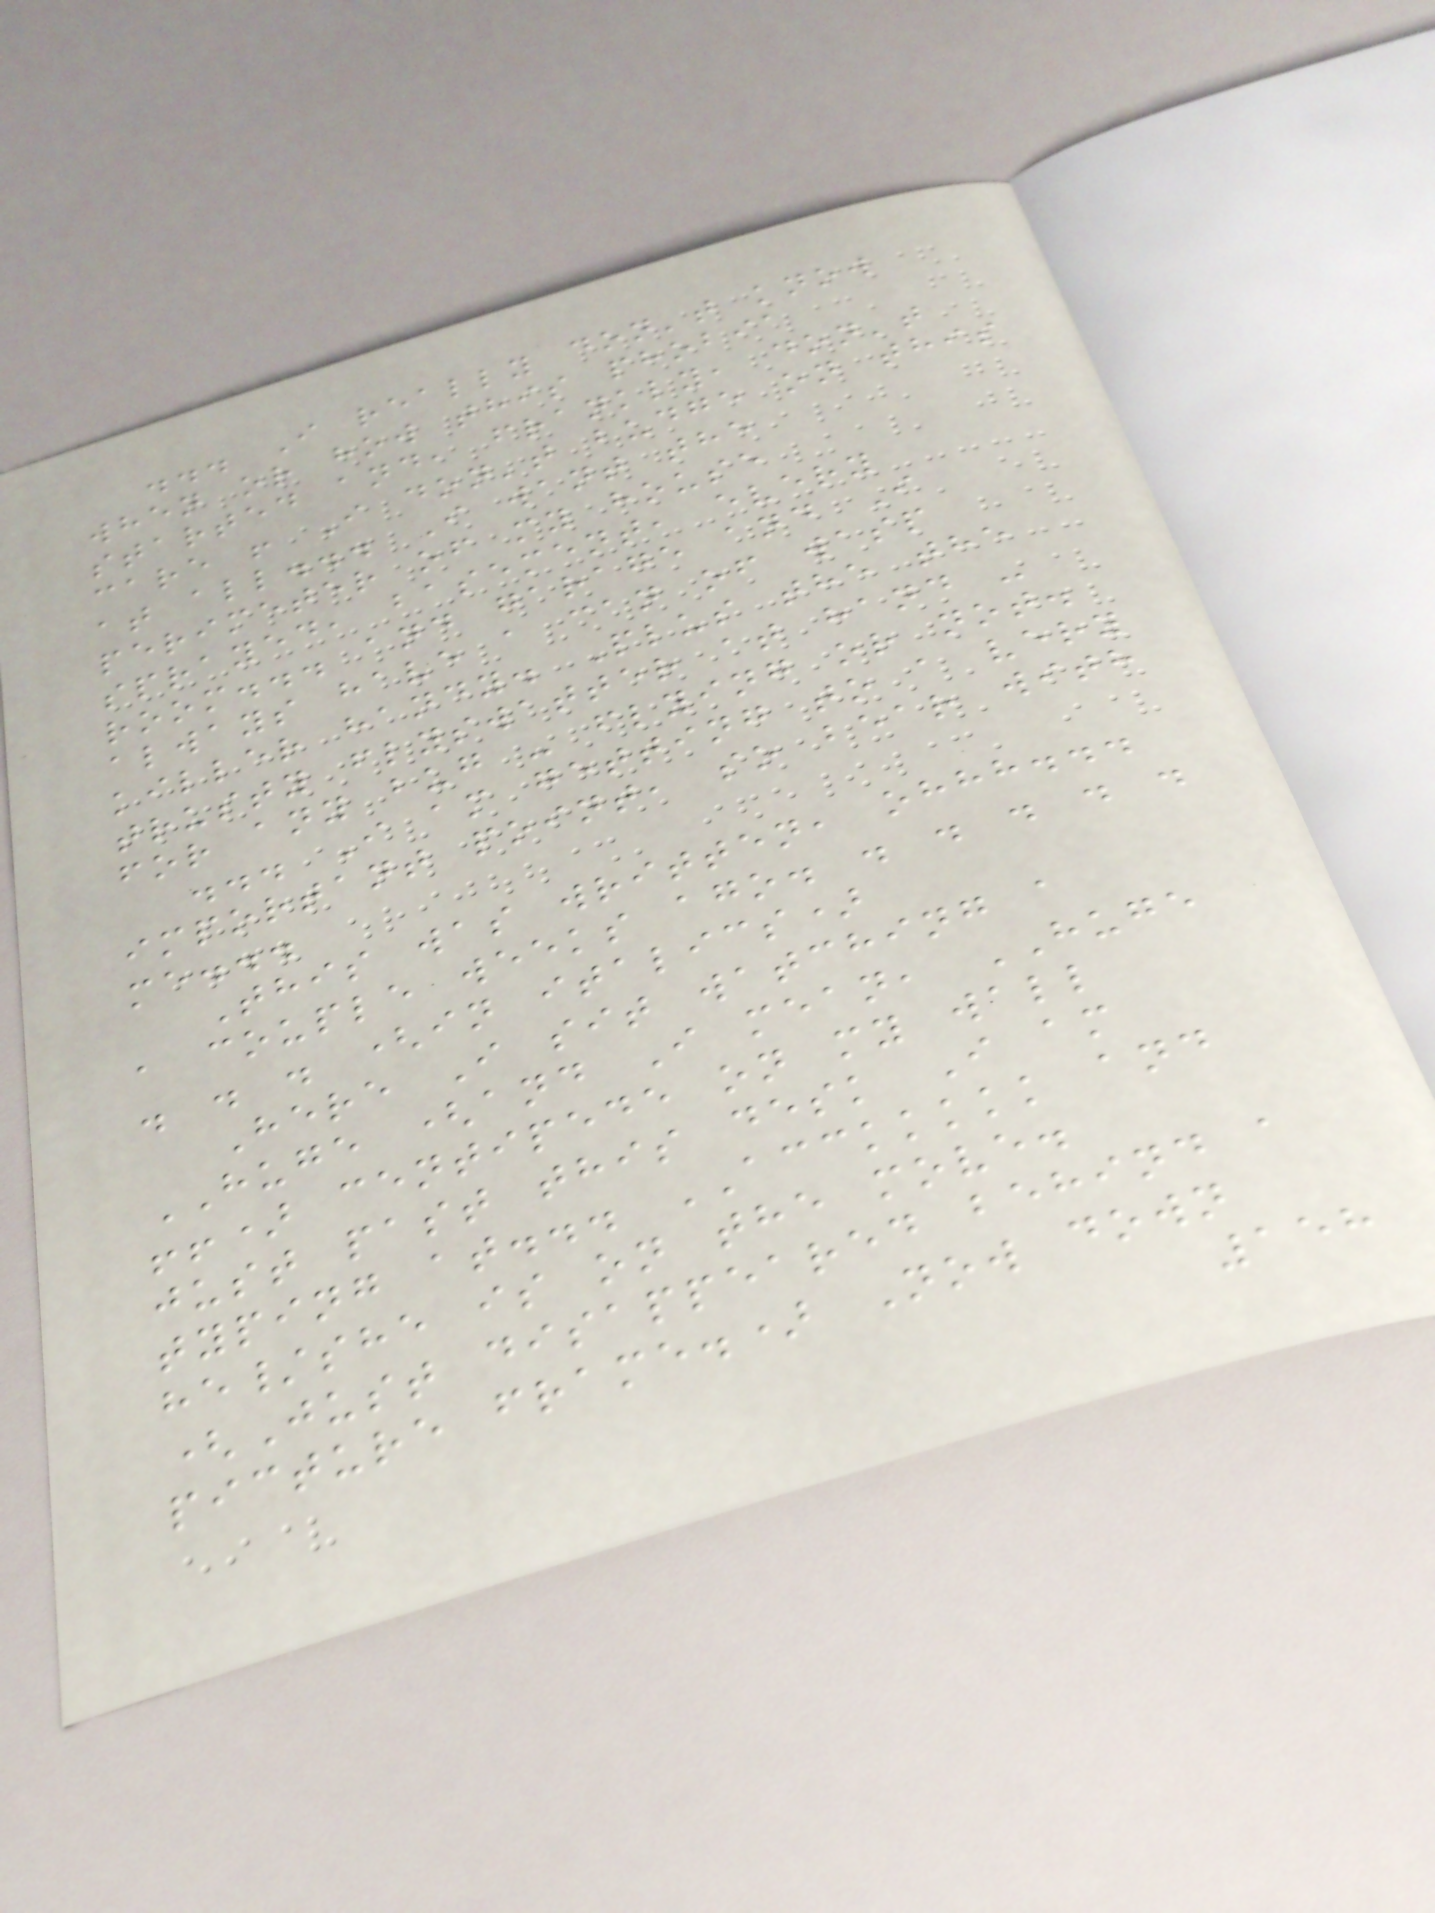... I really don't know
when or how this phobia
started and, frankly, don't
care ! I don't budge on this
at all... I want the
perimeter of my house
sprayed, basement, every
room... and garage and I
always have a can of wasp
killer handy. Plus the the
trusty flyswatter at hand -
for any bug - flying or not.
... I am getting to a very
important point, so bear with
me...
This was written, ohhh...
a couple weeks ago. . . . . .
. . . (in italics)
Here I sit watching a
HUGE (and I mean, HUGE
!!) centipede on my wall
just past this desk I am
typing at... ACCKKKKK and
he/she is on the move.
(Just disappeared behind a
picture frame.) Now down
158
